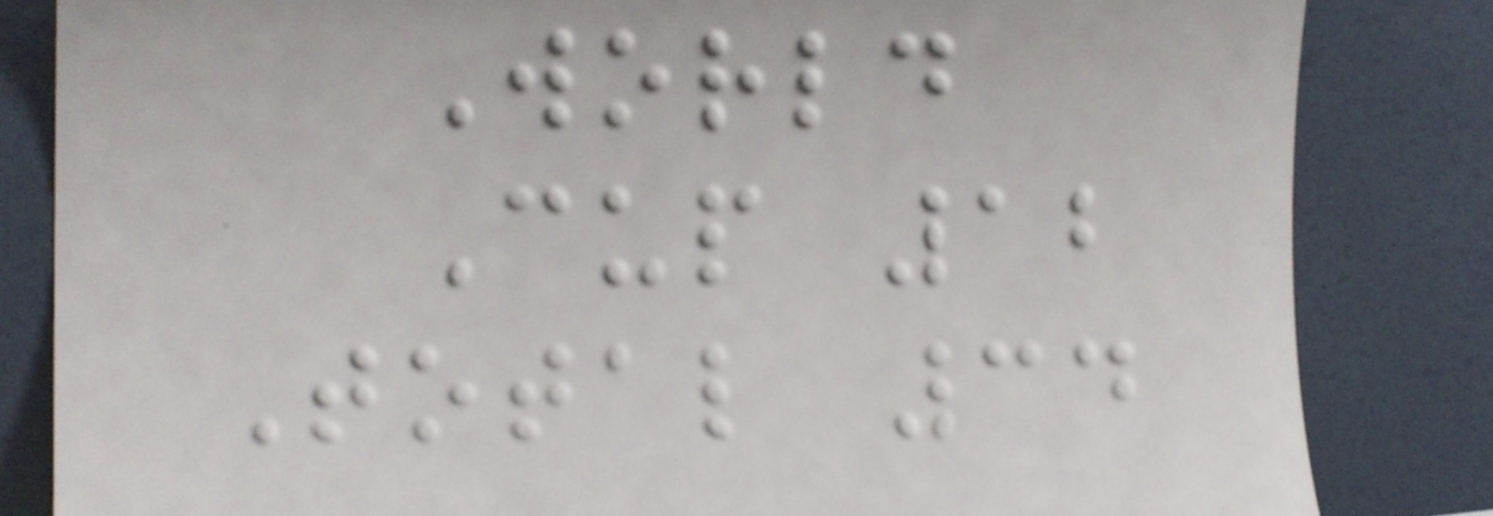World
Cup 12
Total 34
